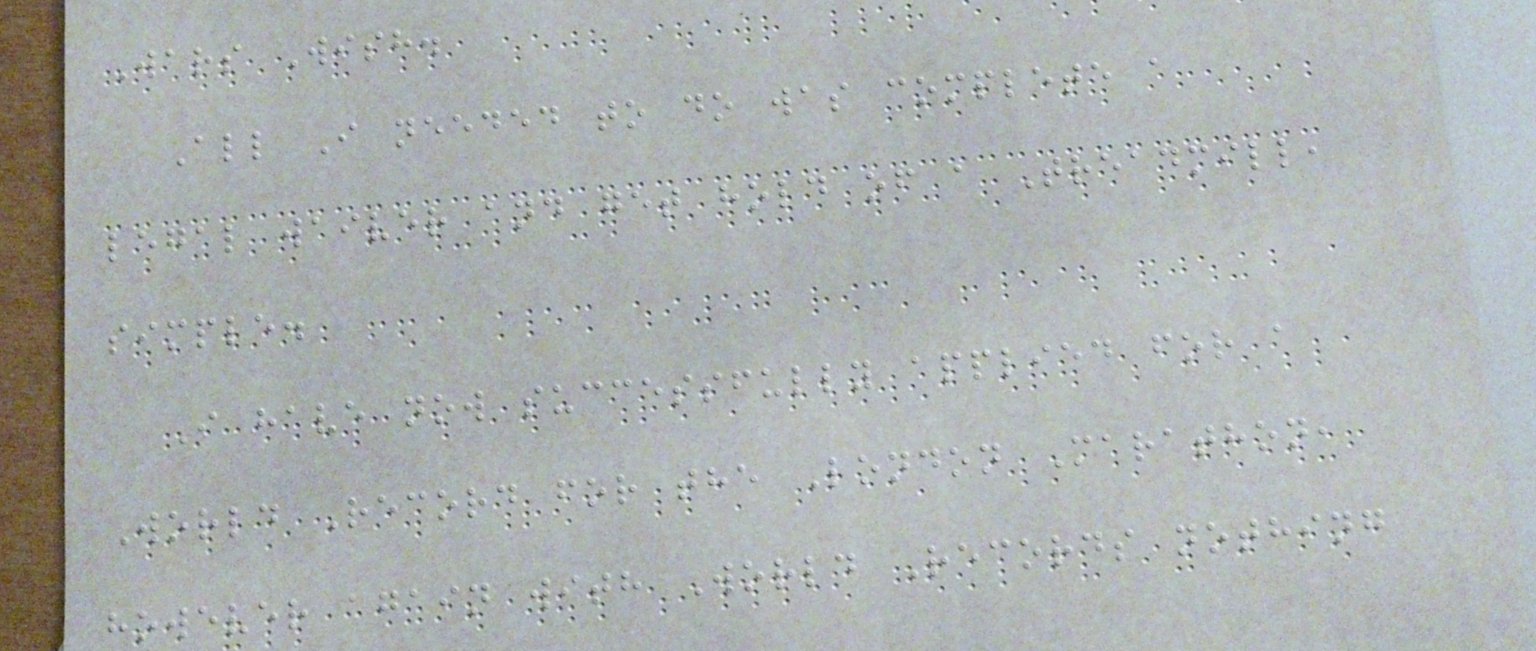Wars Wish.
All I needed to do was complete a
legal waiver and get hold of a Treadmill,
simple.
I have now successfully applied for a
World Record for the London Marathon,
however again with World Records nothing
